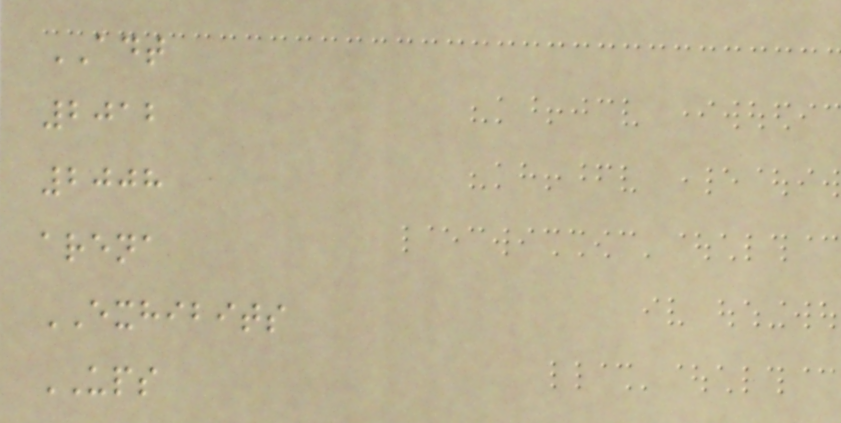ADT
2012
2008
arena
EXHIBITS
UPS
